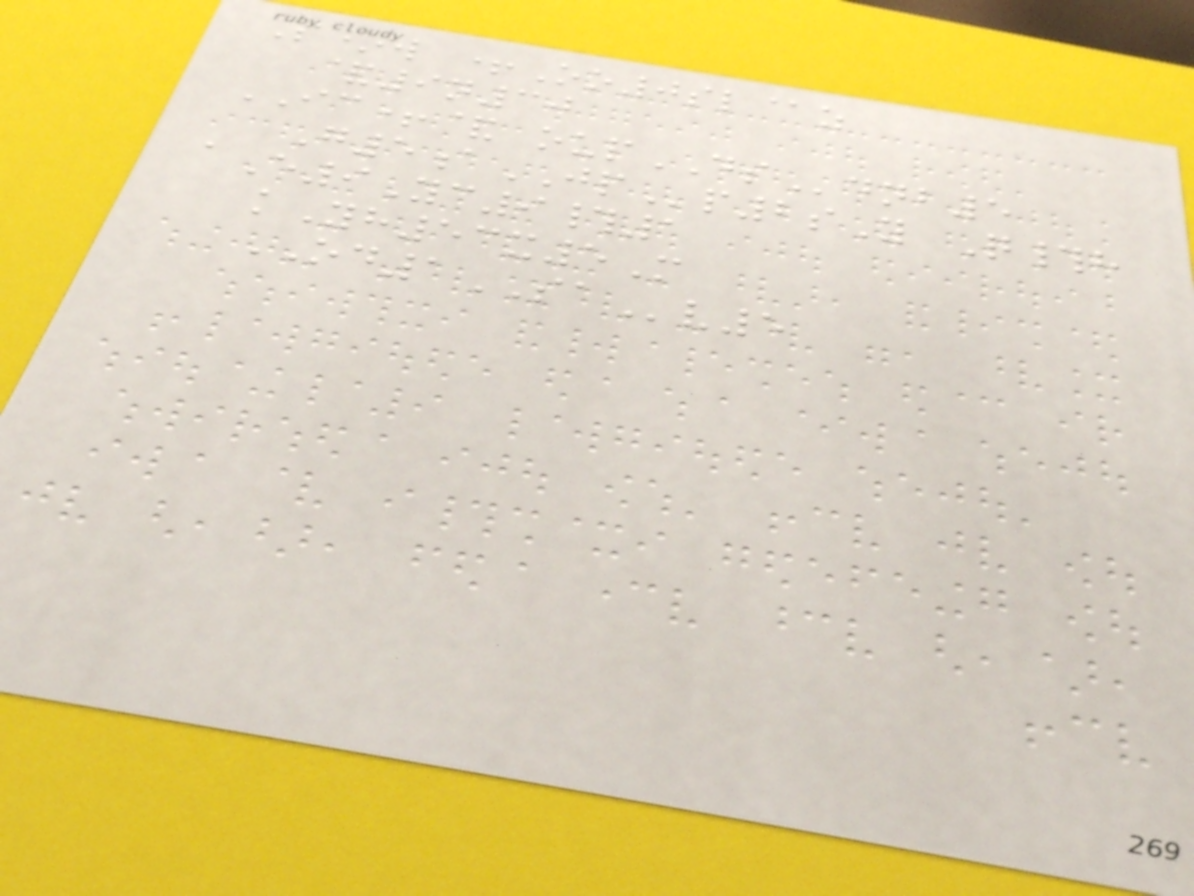S*w +Oo0sl@z
&9n30
IC+& oupDSdnb5
G5aJPp2sY Q#h
aE9Yc9#1
kYh53x5M
OD1SAv5
